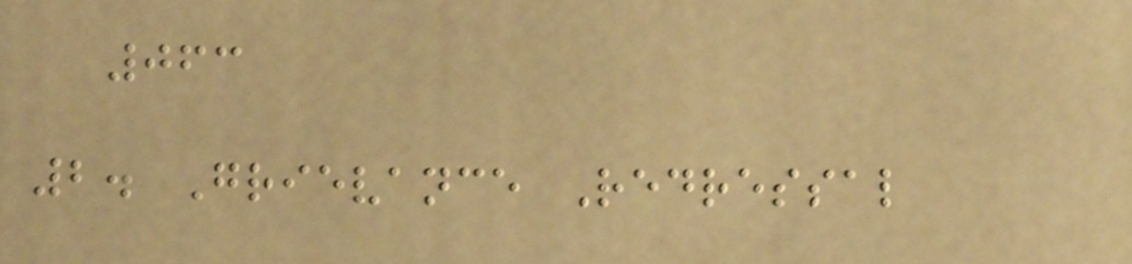063
2. Grievance Redressal
